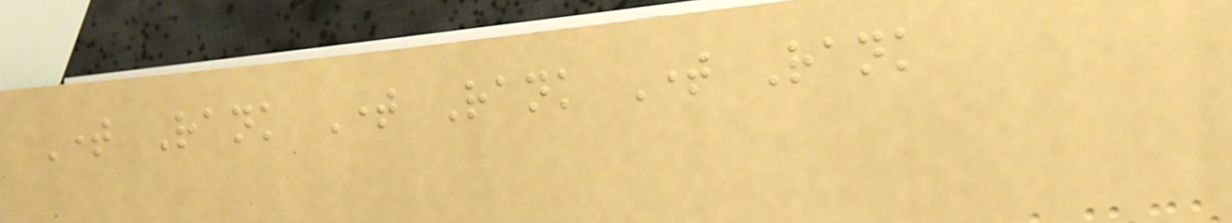Time Rank Time Rank Time Rank
